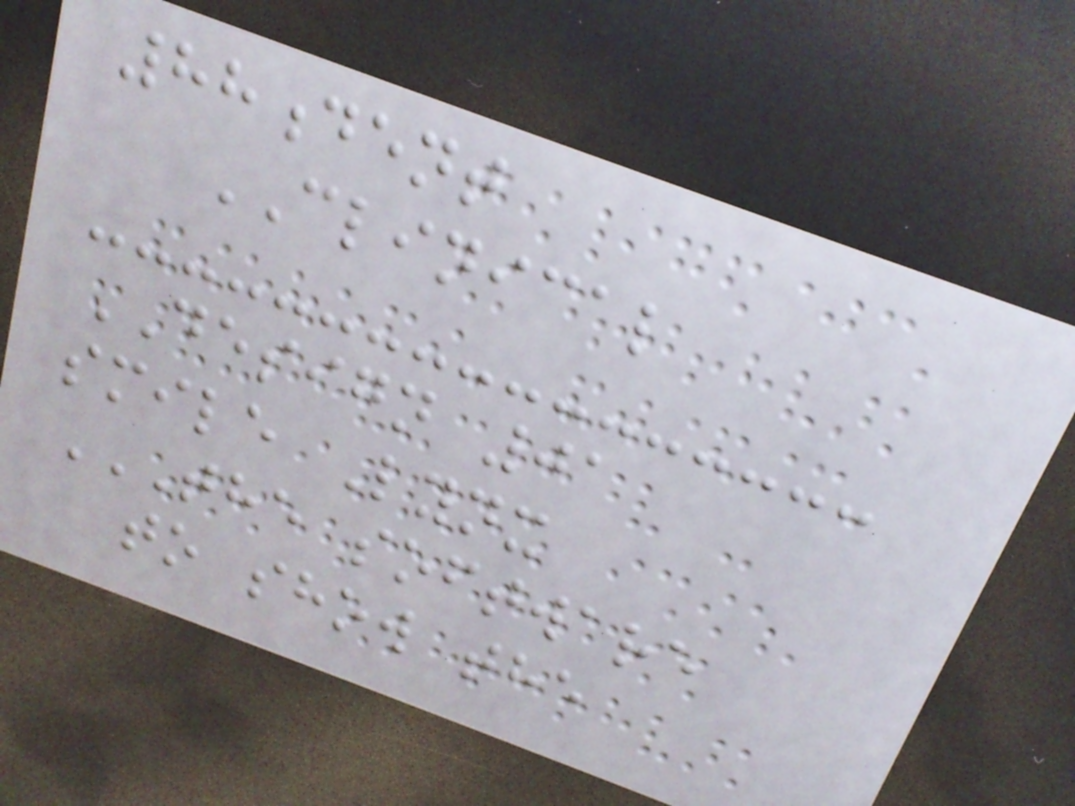88dent
CLINICAL
DESIGN 01
smile Lynx
THE SOFTWARE
TO SHOW THE
